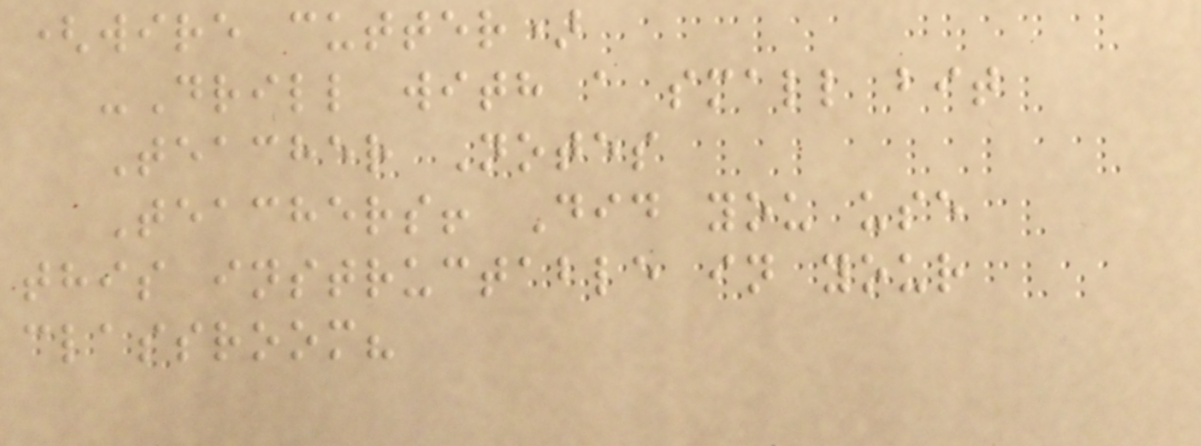(wire cutter)
-Drill with a small bit
Teacher Notes
Teachers! Did you use
this instructable in your
classroom?
